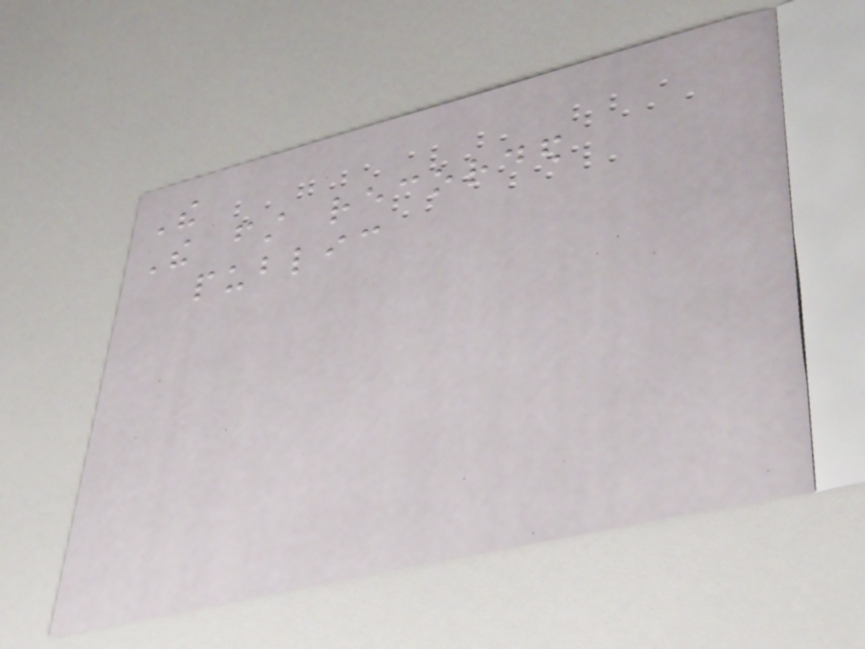The
The first recorded
public
